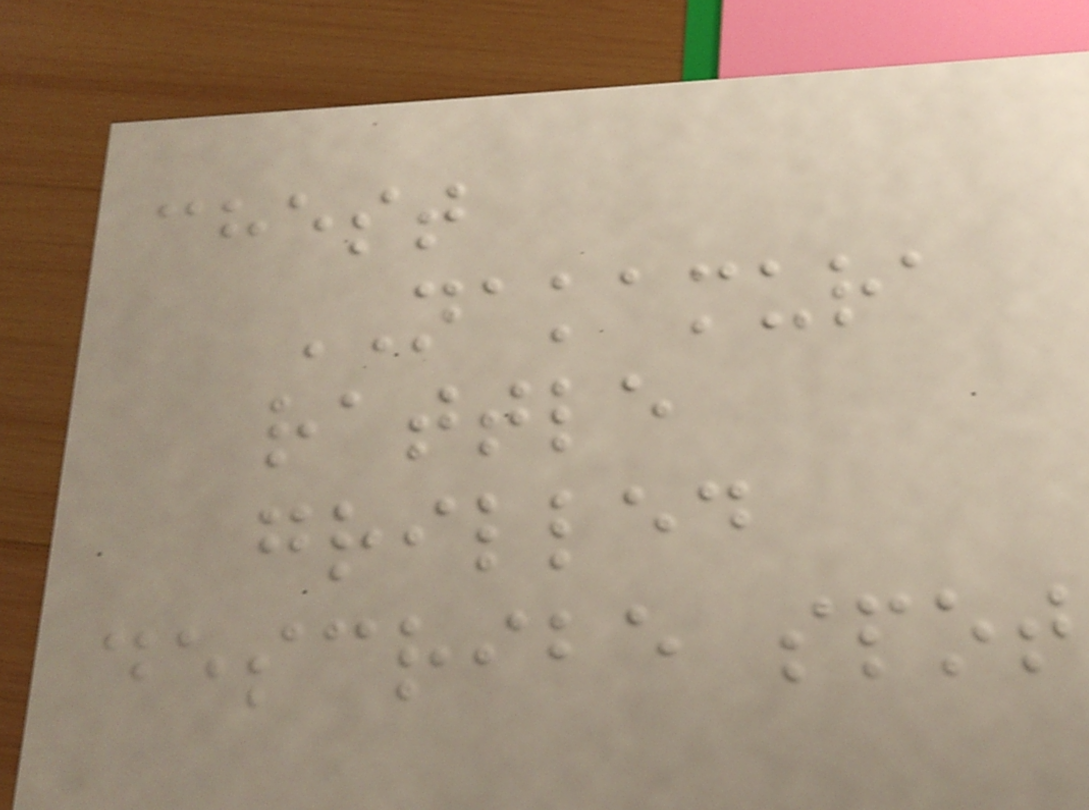chest
NAKAMURA
rattle
grilled
describe spot
